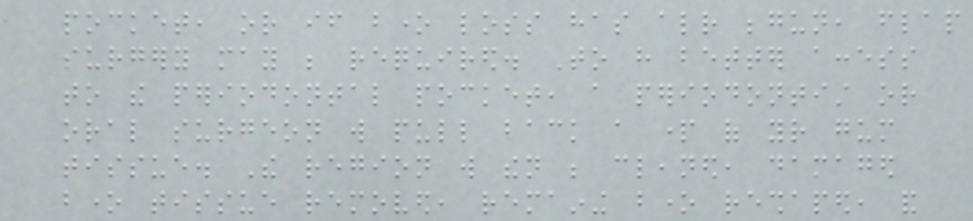pocket, or if bone loss has already begun, flap
surgery may be required. To have better access
to the periodontal pocket, a periodontist or
oral surgeon will pull back a part of your gum
tissue. The region will then be cleaned, damaged
bone tissue removed, remaining bone reshaped, and
